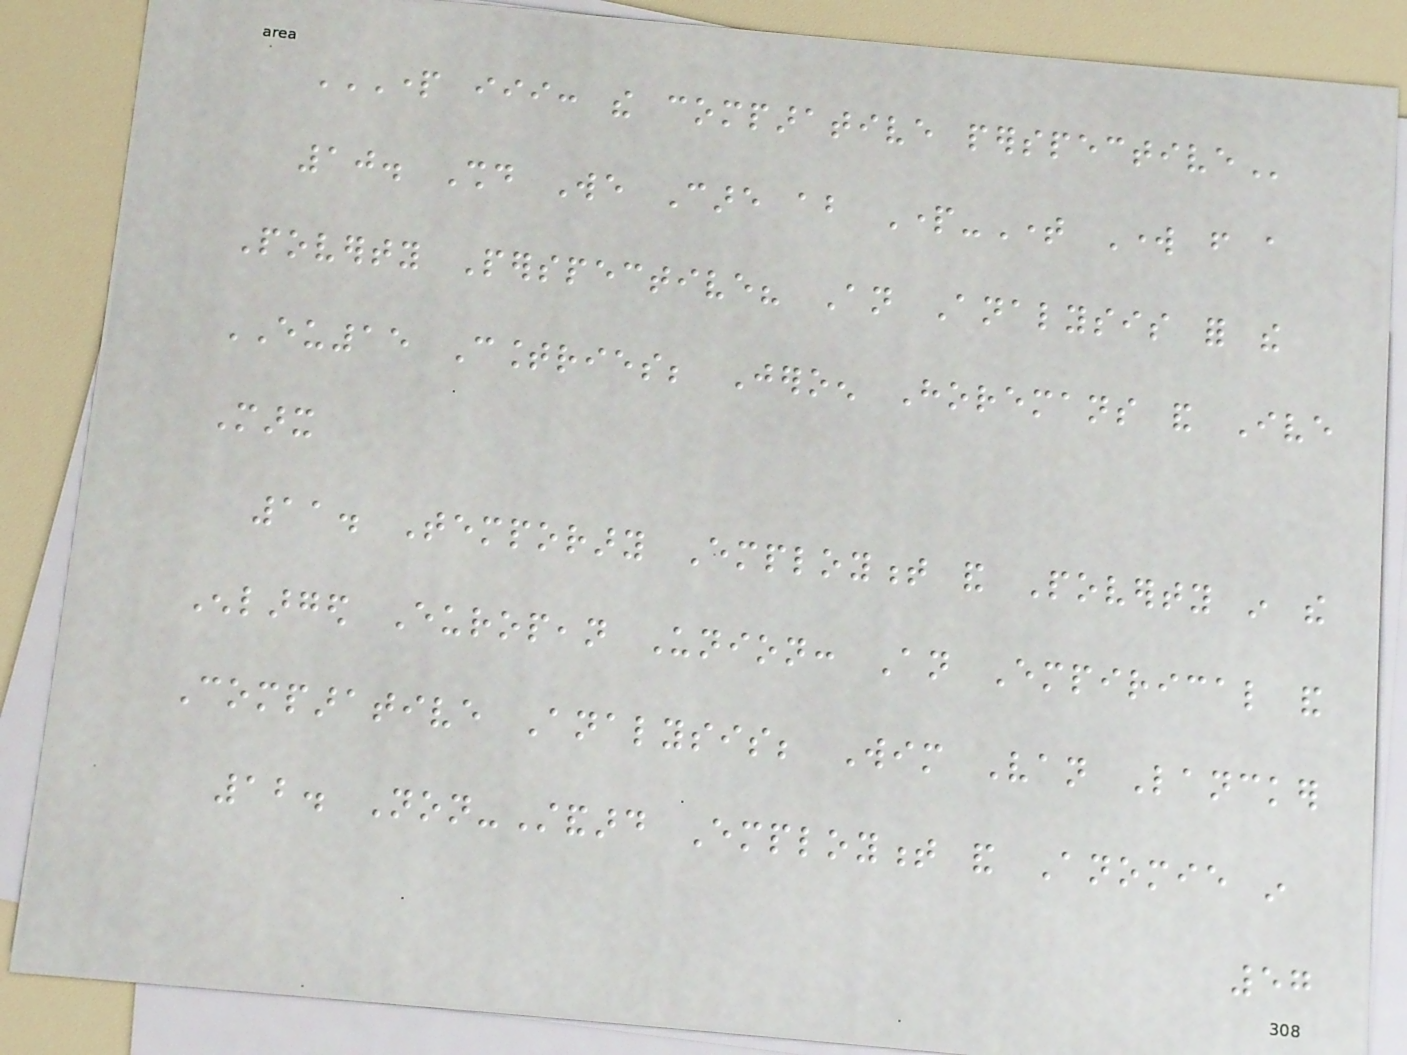PART III: THE COMPARATIVE PERSPECTIVE
10. Should We Care about Part-Time Work from a
Poverty Perspective? An Analysis for the
EU15 Countries; Jeroen Horemans and Ive
Marx
11. Temporary Employment and Poverty in the
Enlarged European Union: An Empirical and
Comparative Analysis; Wim Van Lancker
12. Non-Standard Employment and Anomie in
57
